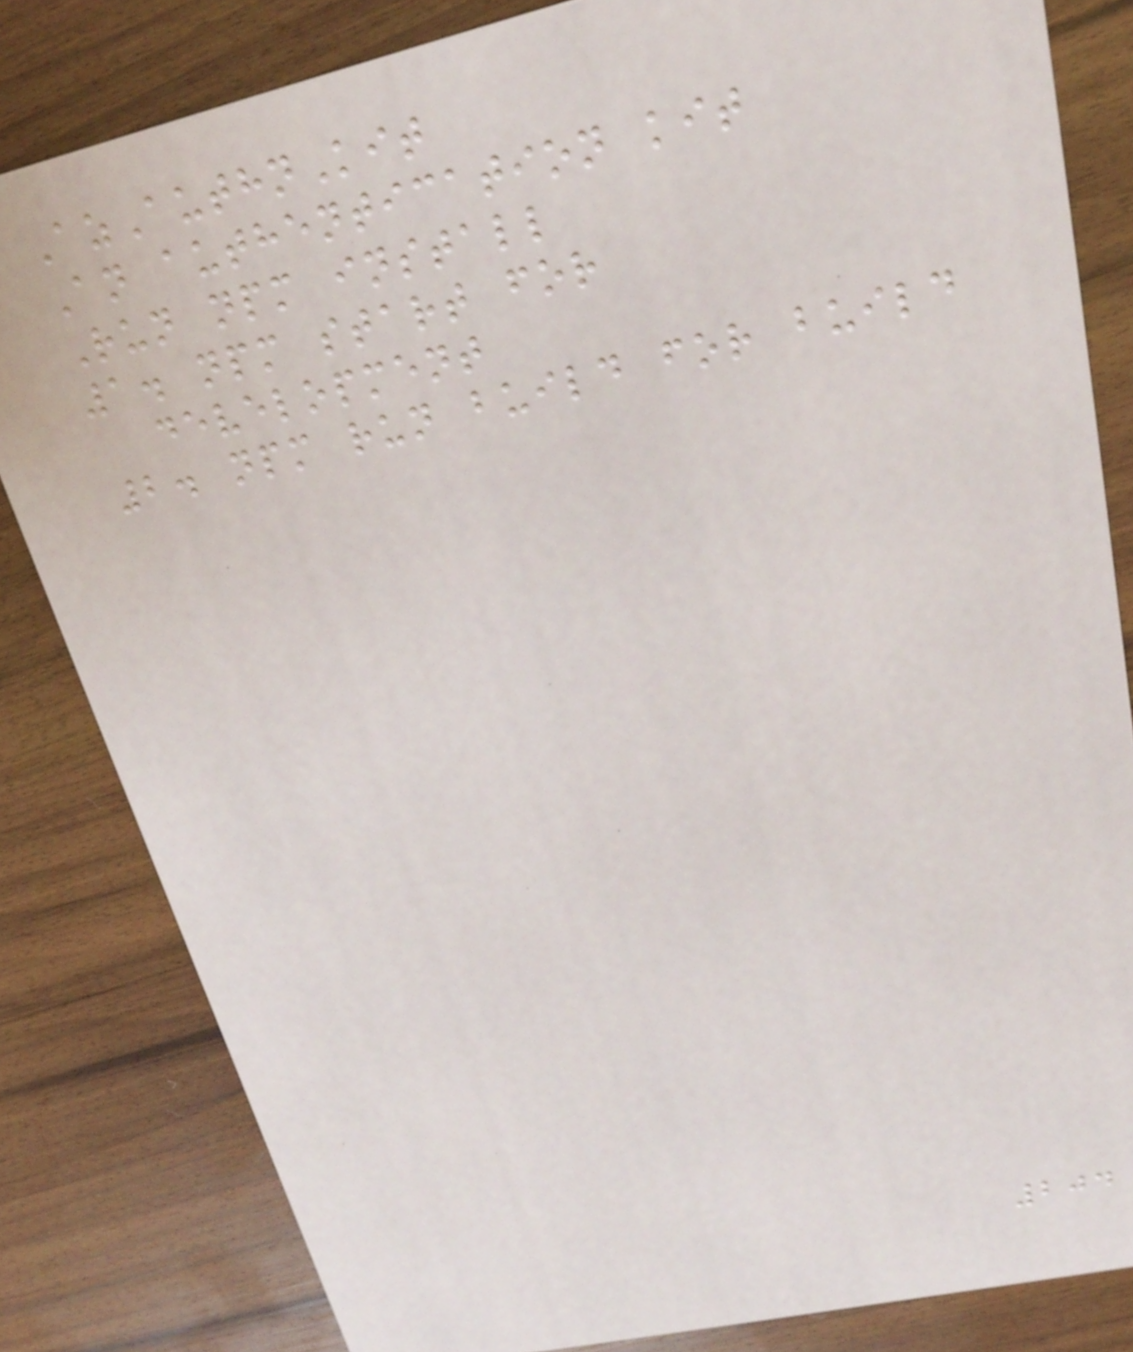AzAuthnKit
An authentication kit
Run npm install
1. npm start for
development
2. npm run build for build
204
